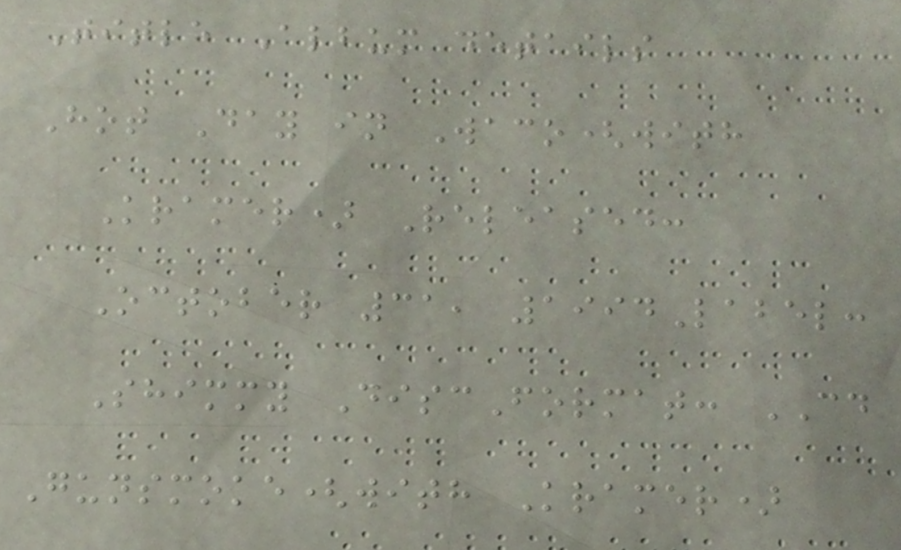Title Album details
Hot Day in Waco(with
Kramer) Released:
October 31, 1994Label:
Shimmy DiscFormat: CD
Gunsmoke(with Kramer)
